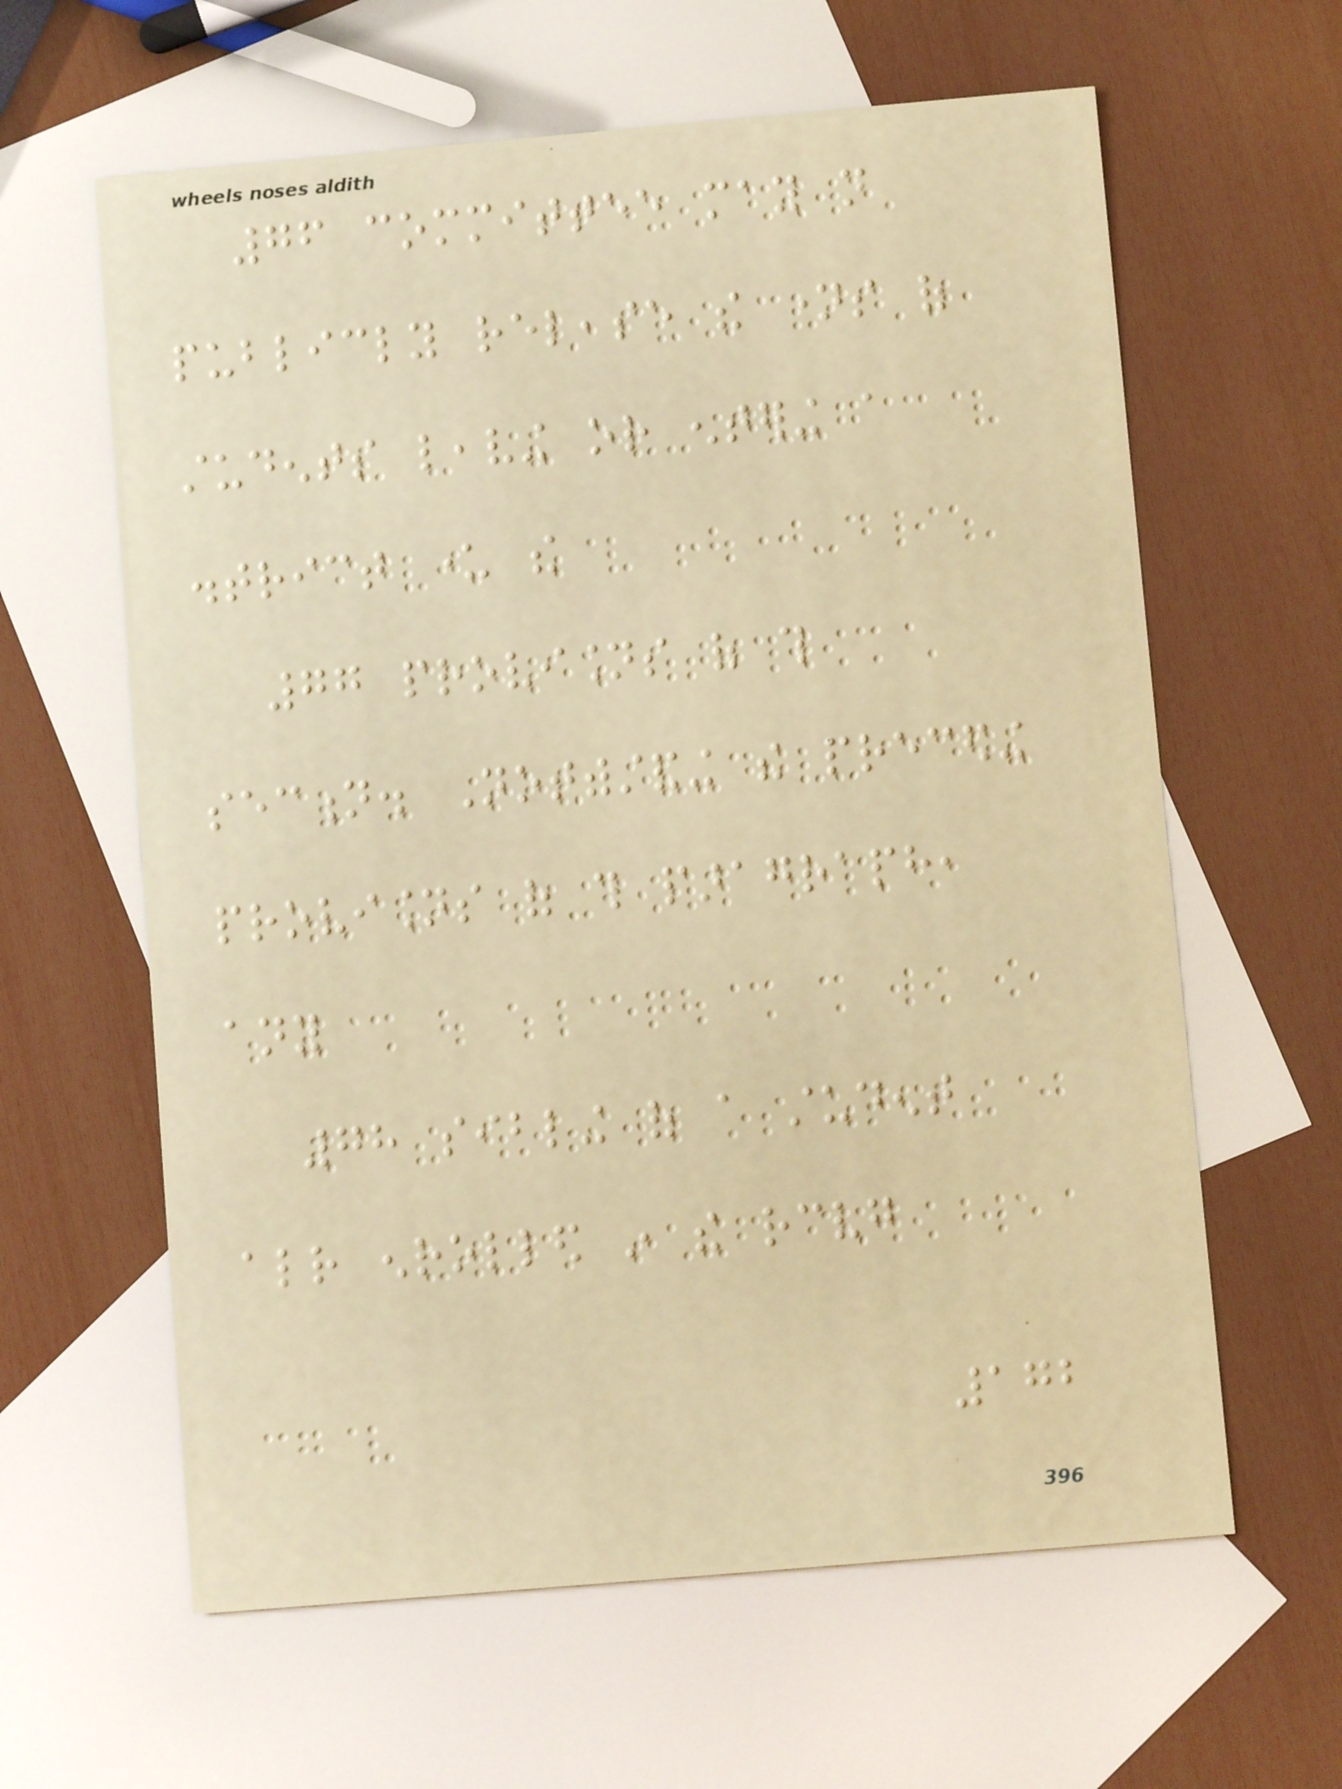76 committee may not
publicly release the names of
students leaving or entering a
district under the
77 provisions of this
section. Notwithstanding the preceding
provisions of this paragraph,
any
78 sibling of a student
already enrolled in the receiving
172
